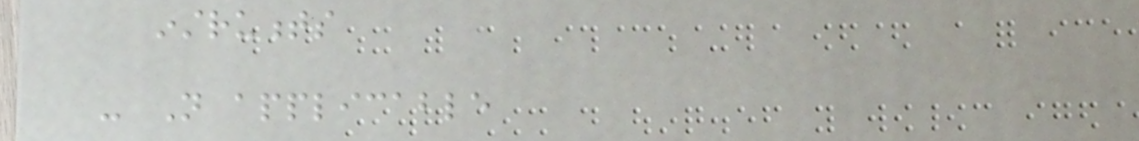instruments
- Not applicable
